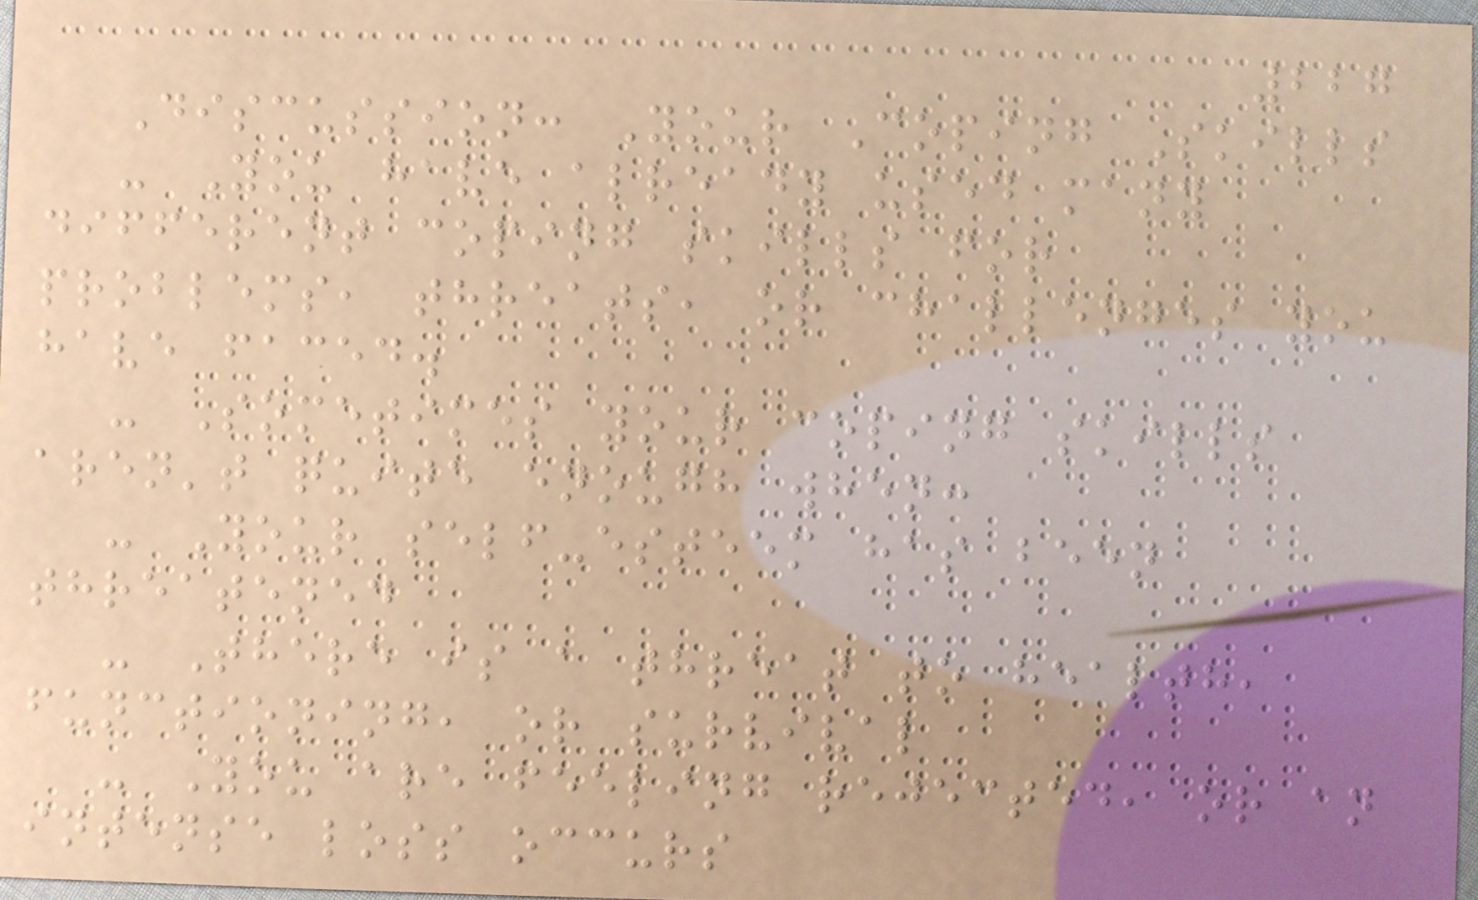227
Discussion: Your Coping Skills
- You have already used many
different coping skills for
problems, threats, or challenges you
have faced.
- Sometimes your coping skills
aren't quite enough when:
- Your self-esteem has been
threatened
- There is a threat to health,
functioning, or survival
- You are feeling rejected, or an
intense loss occurs
